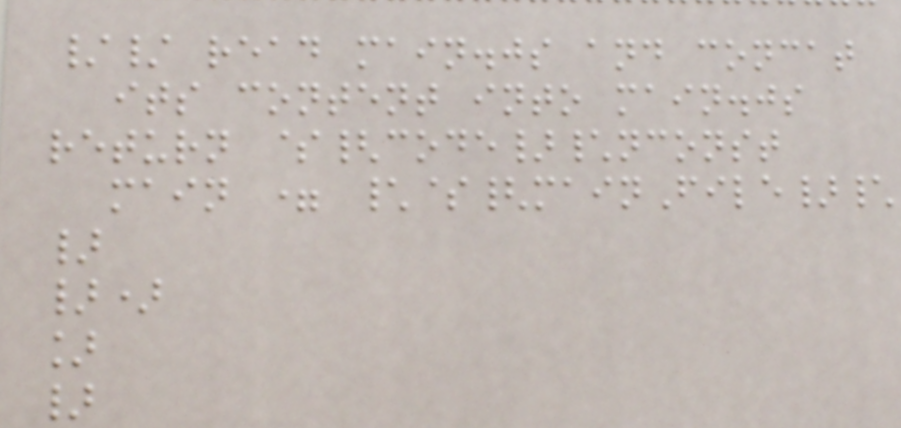// read main.js and concat
its content into main.js
return ${code}\nconst
main = \${mainFile}\
}
})
]
}
